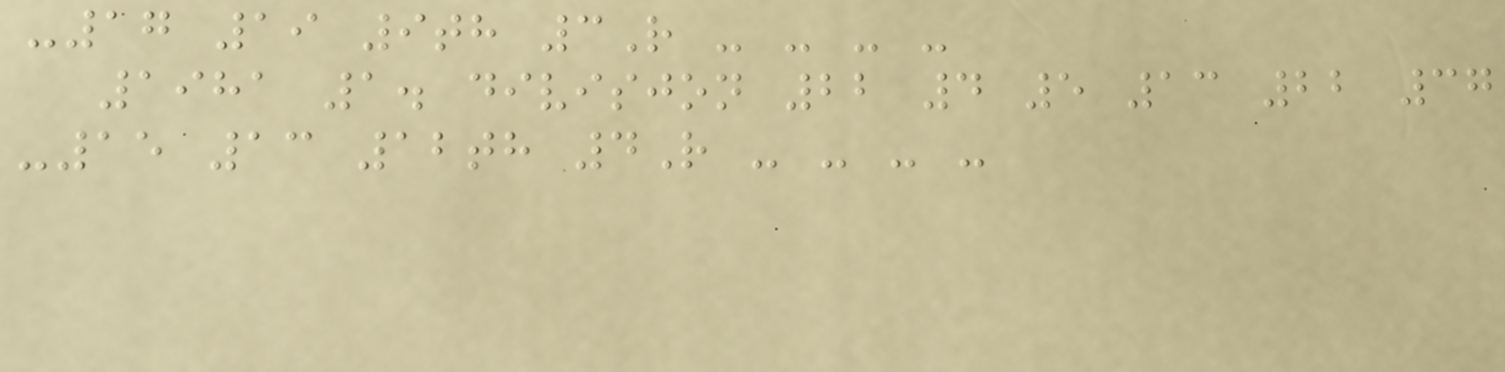-17 19 9th 3R - - - -
1981 1. divisjon 22 4 5 13 22 37
-15 13 12th 4R - - - -
